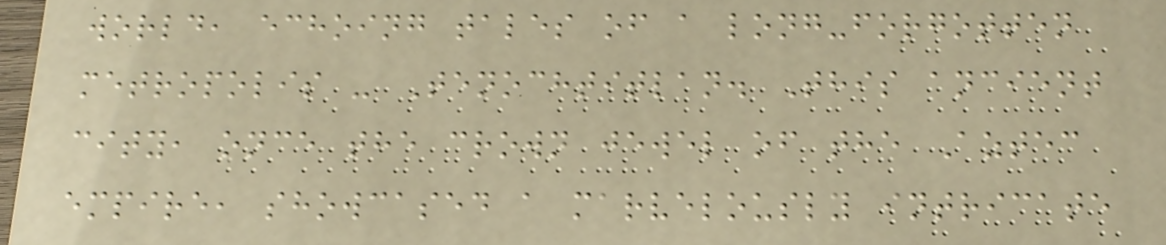world, echoing tales of a long-forgotten
metropolis - Tenochtitlan. This ancient
city, once the crown jewel of the Aztec
empire, showcased a marvelously intricate
